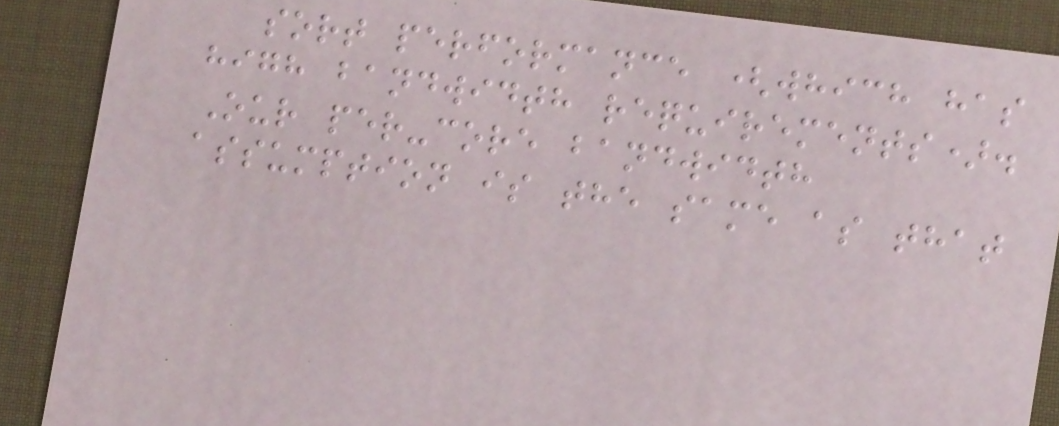sort performance (which has
high bandwidth requirements).
Our per-core bandwidth
assumption is the same as that
